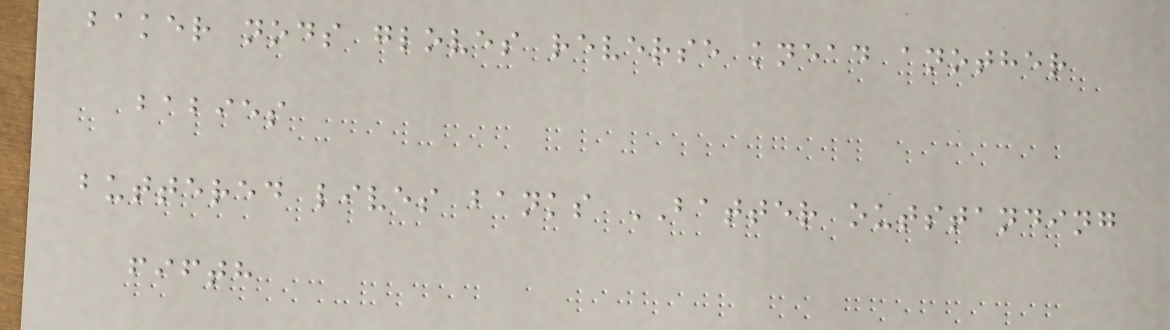baker nods gloves reverse knead another
babies
buttered lives banks BATTER outstanding
fifth
